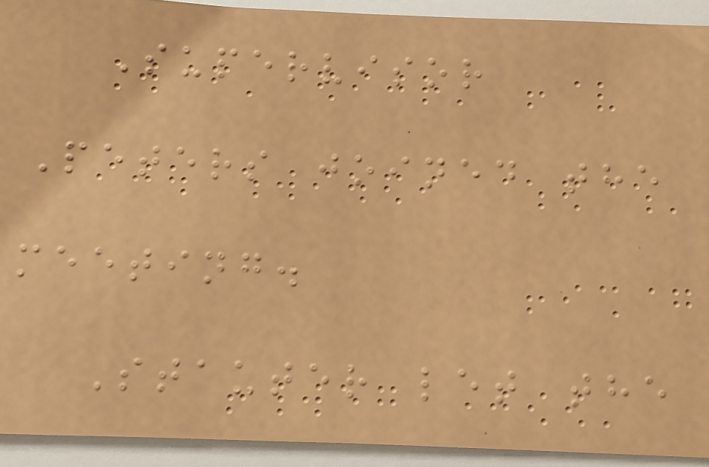Supervisor
Peters joined the
meeting.
Stauter let the
